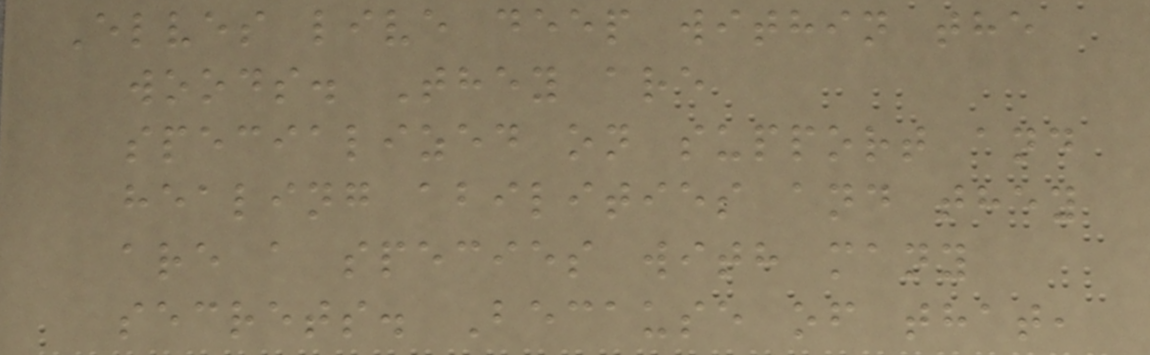Elves live deep within the
woods. They are
specialized on support and
healing abilities and they
are a species with many
secrets. Because of that,
